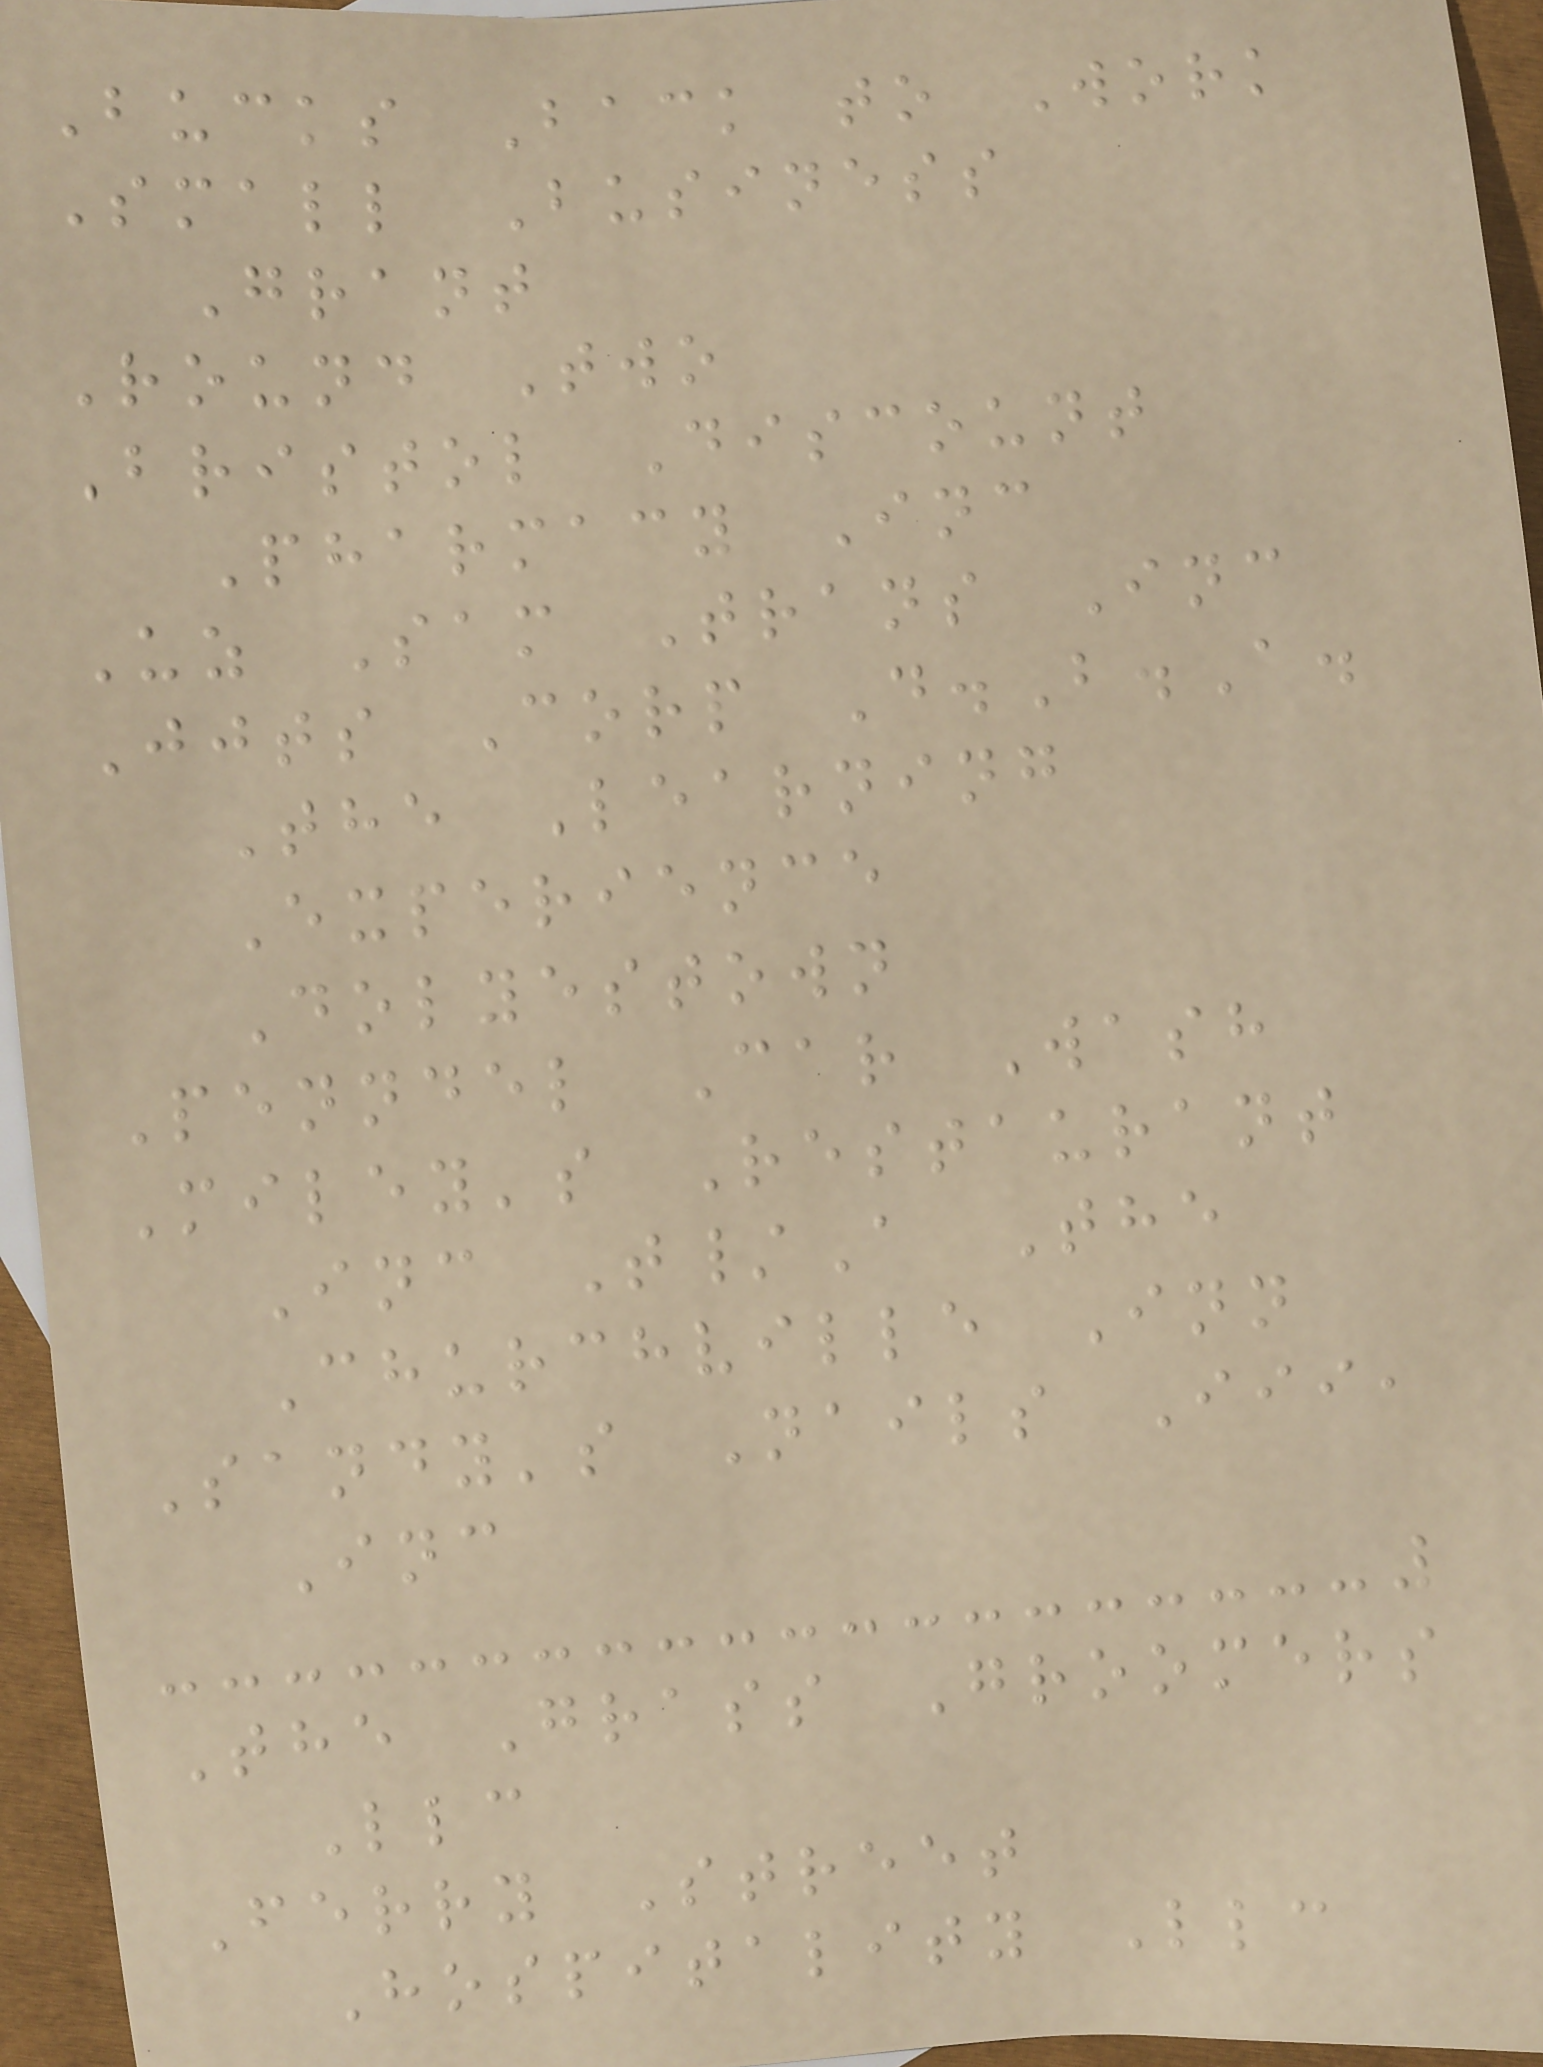Bucks Back to Work
Small Business
Grant
Round Two
Bristol Discount
Pharmacy Inc
Uz Sam Trans Inc
Jjts Corp D.B.A.
The Learning
Experience
Dolyestown
Penndel Car Wash
Miley's Restaurant
Inc T/A The
Churchville Inn
Sandy's Nails Iii,
Inc
The Grass Groomers
Llc
Ferry Street
Hospitality Llc
